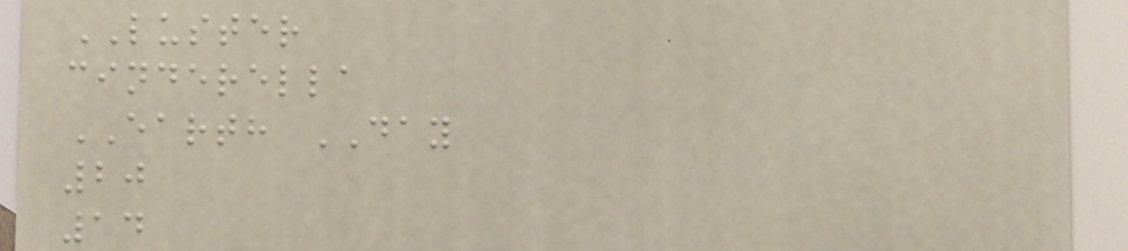LUSTER
cinderella
EARTH DAY
20
14
